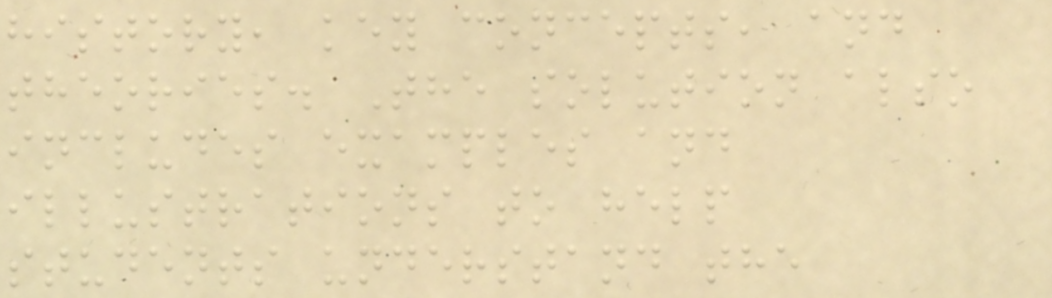history, key concepts, and
theories. The solution also
includes examples and
illustrations to help
students understand the
